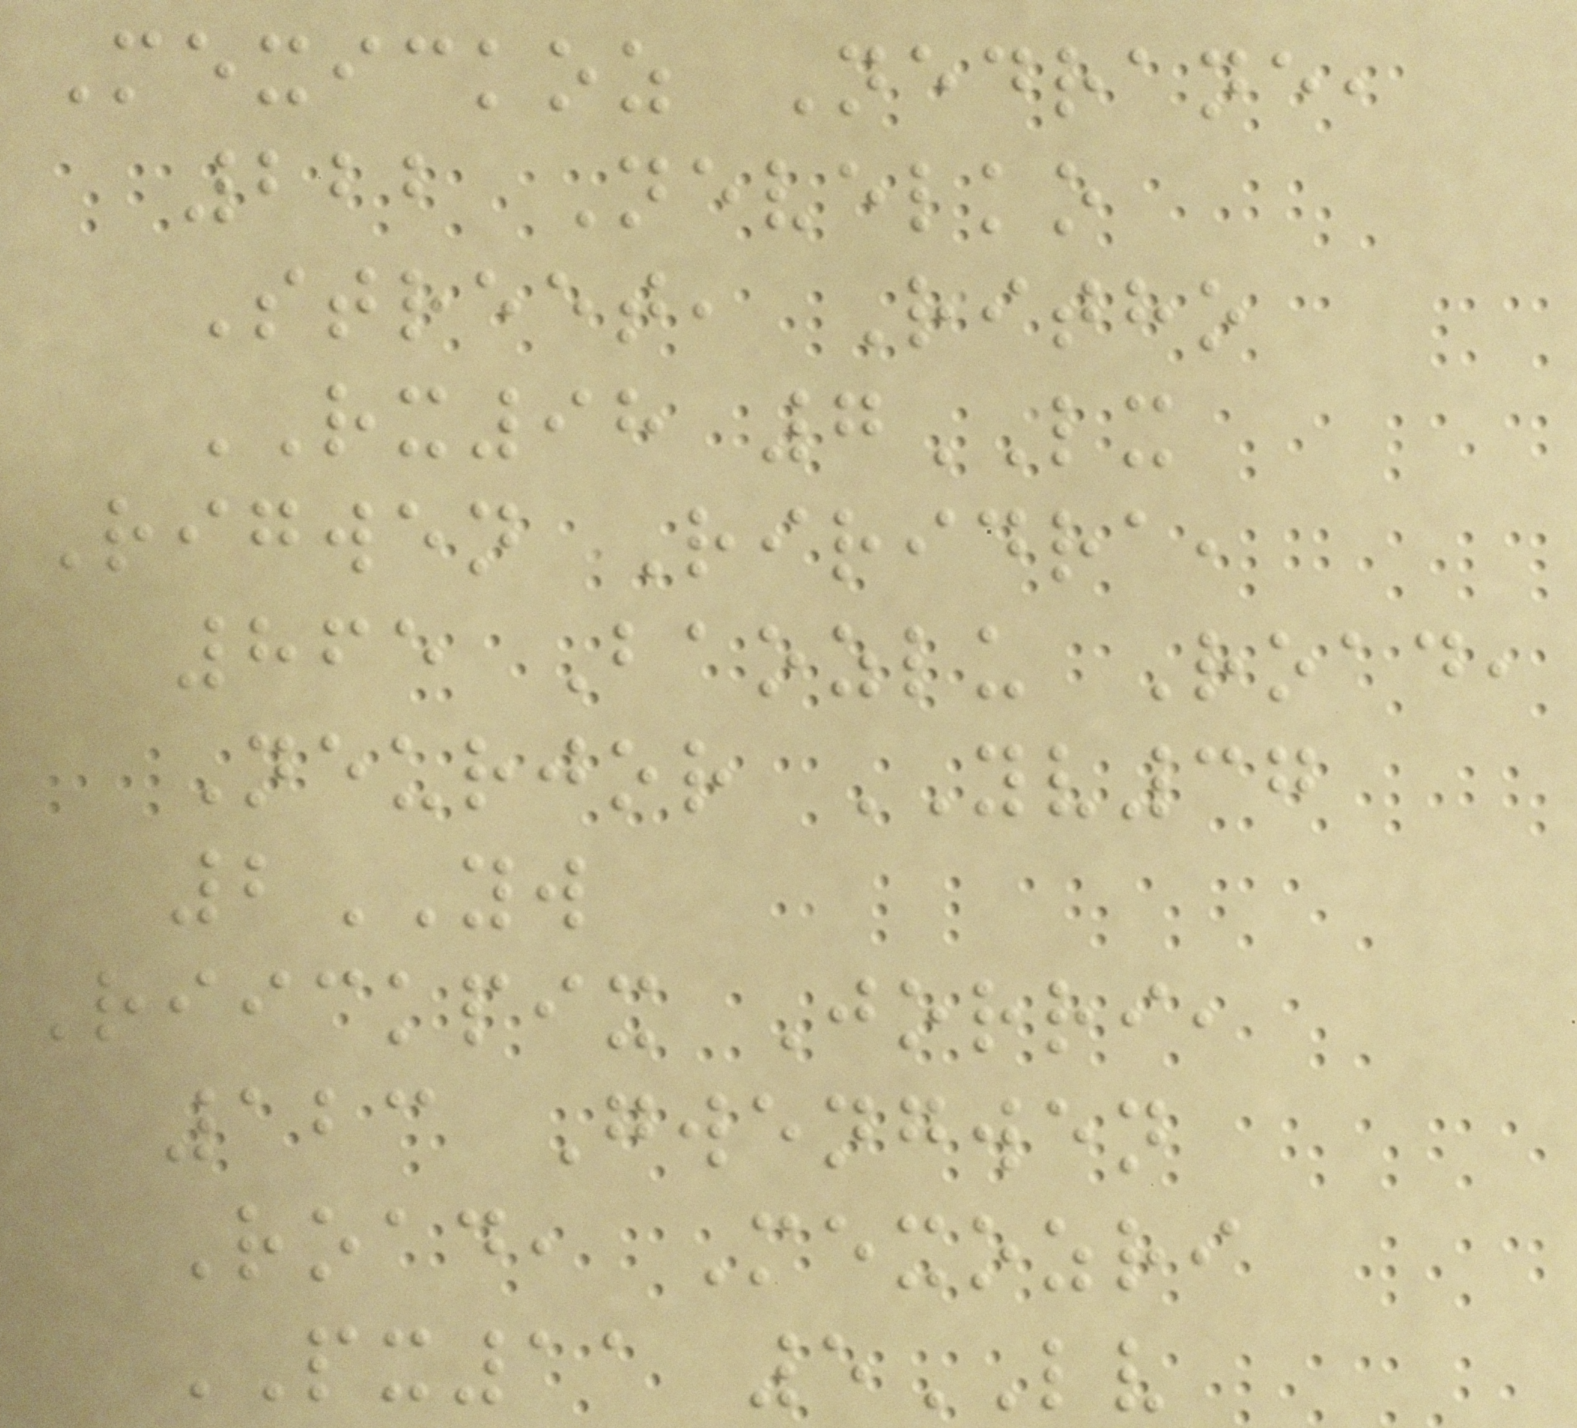Mexickoz Nedrane,
222 Nevelko
Street, Ritho
RX98 7LX
Rigwen Riridra,
865 Baozlu Road,
Neurjor YV37
2YW
Riickpix Jorri,
123 Gwengwen
Road, Mexozri
PX11 5LV
